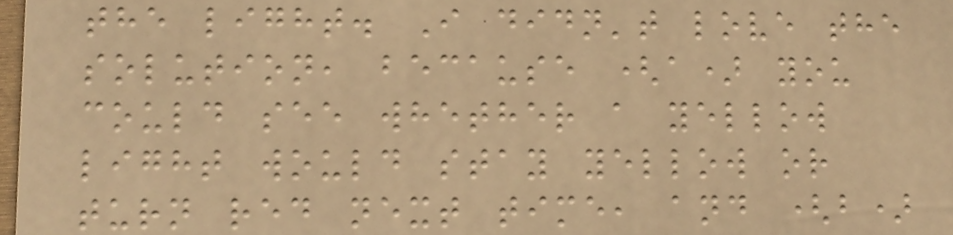the light. I didn't love the
solution, because (a) you
could see whether a yellow
light would stay yellow or
turn red next time, and (b)
